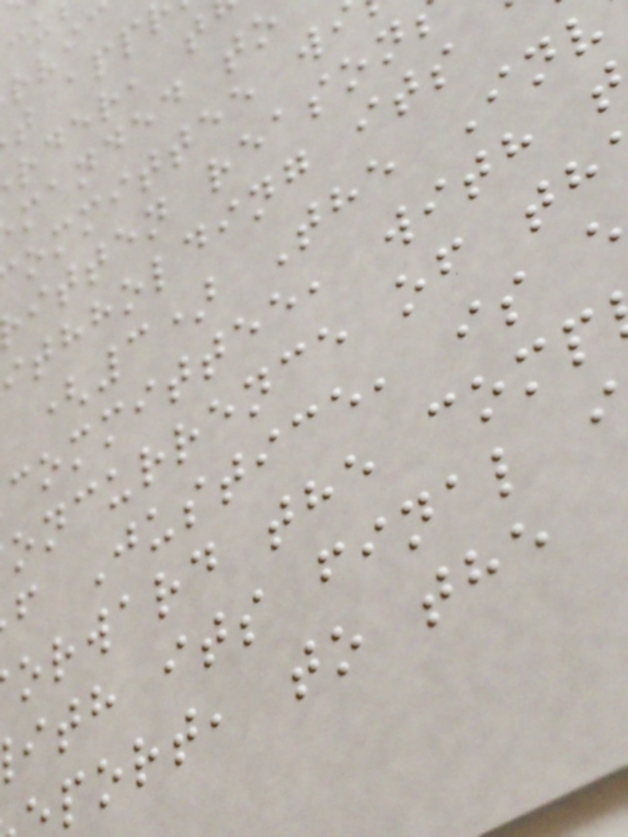rder, t
manded to
ommittee w
itten reason
ithholding its
(3) The Inv
committee, with t
oncurrence of th
f Justice, is
orward the comp
ith its final
port, to the
